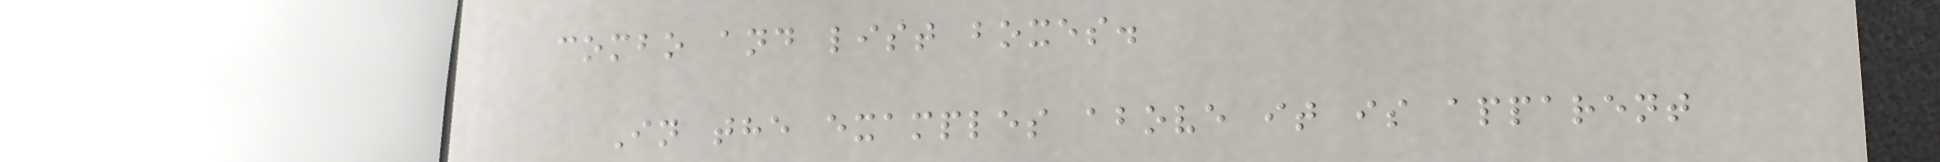combo and list boxes.
In the examples above it is apparent
